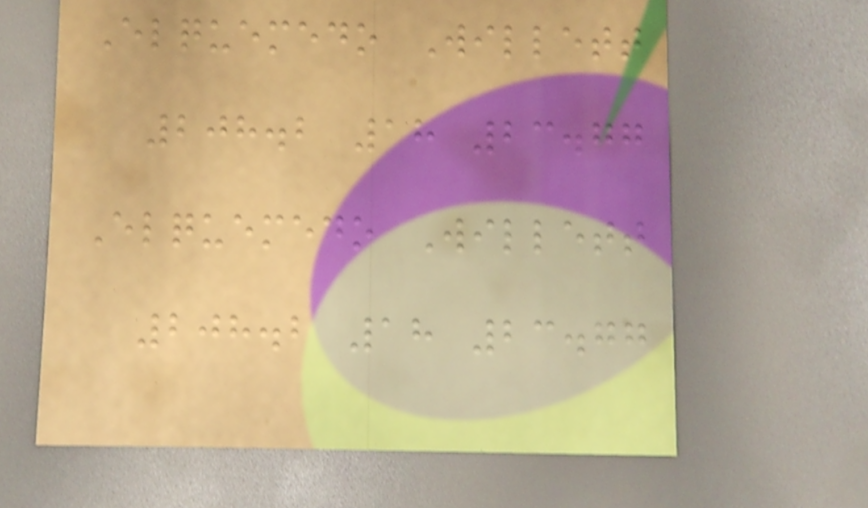Elquemedo Willett
208.2 18 23.77
Elquemedo Willett
208.2 18 23.77
